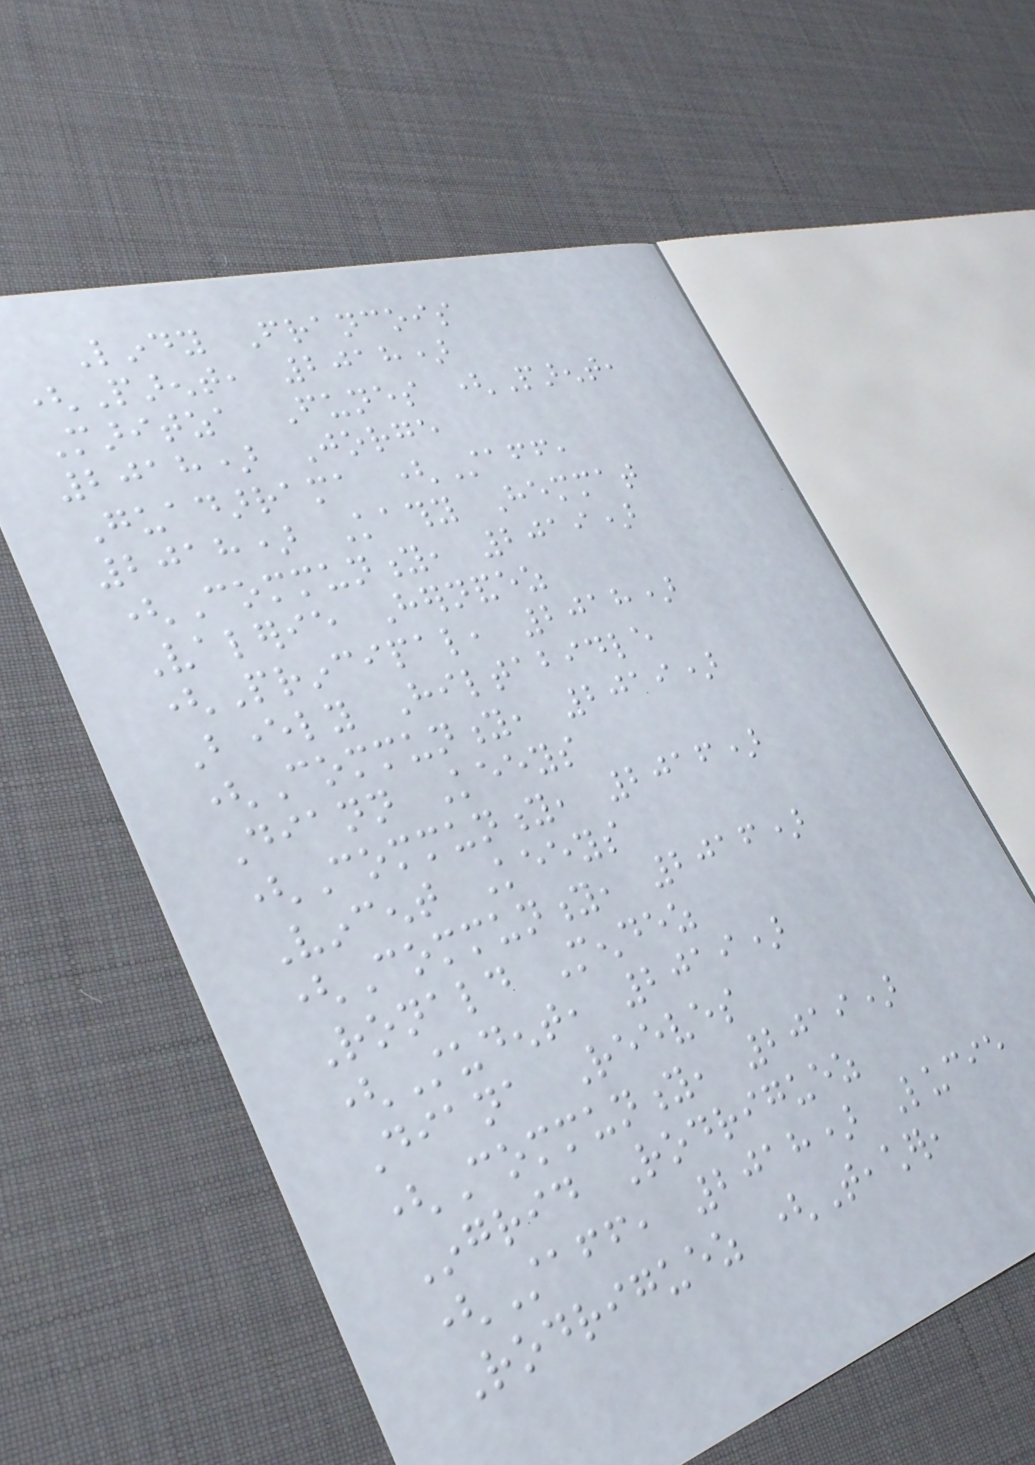Lindy Francois
(Parent, 2018)
Maritza Funes (Parent,
2018) Jorge
Guadarrama (Staff,
2018) Kathy Hemmat
(Community, 2019)
Valerie Hernandez
(Principal, 2018)
Beverly Hiltabidle
(Community, 2019)
Diann Keeys
(Community, 2016)
Vincent Keeys
(Community, 2016)
Ronald Mendez
(Student, 2019)
Diana Reeves
(Community, 2019)
Ingrid Rodriguez
(Staff, 2018) Lucie
Rodriguez (Teacher,
